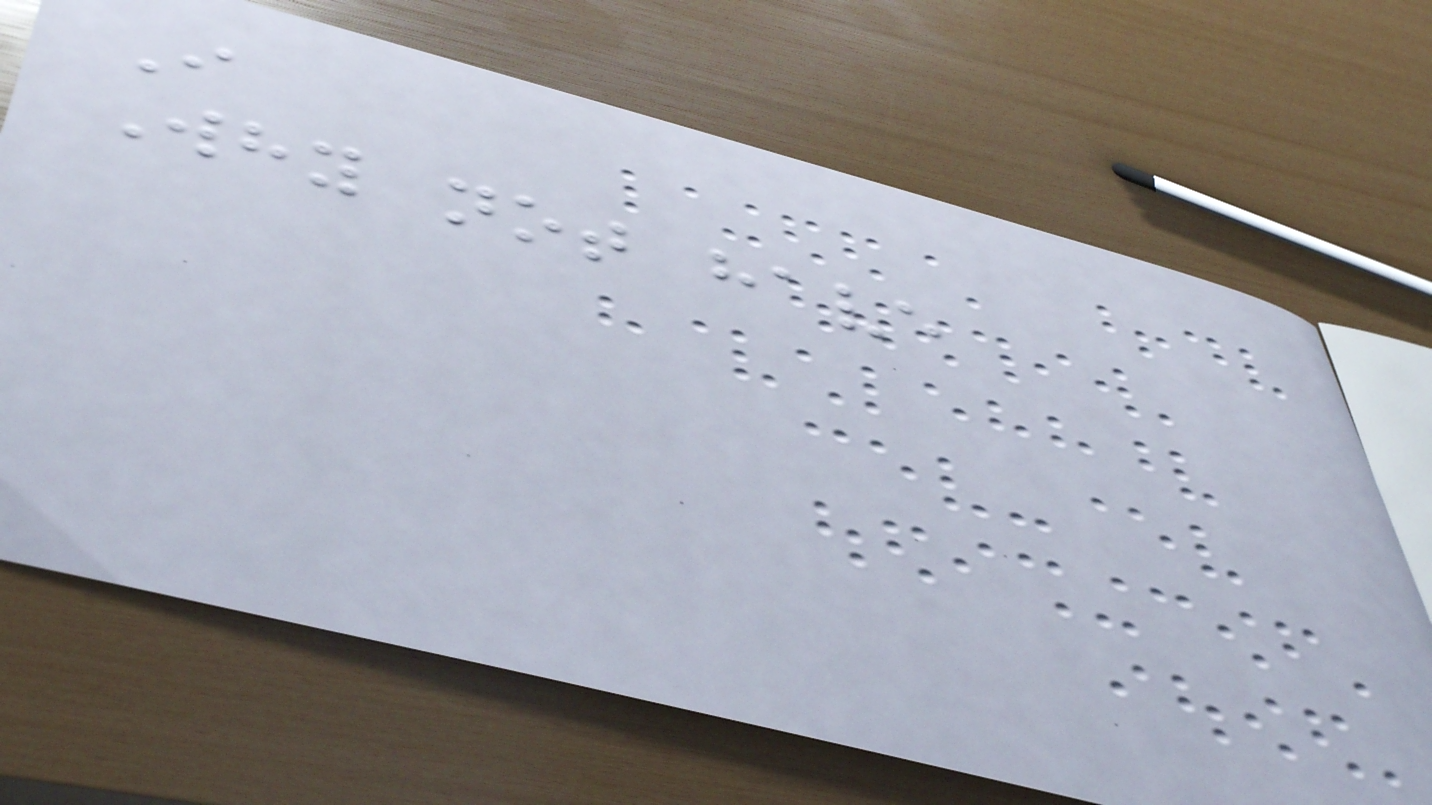I
Why not have
